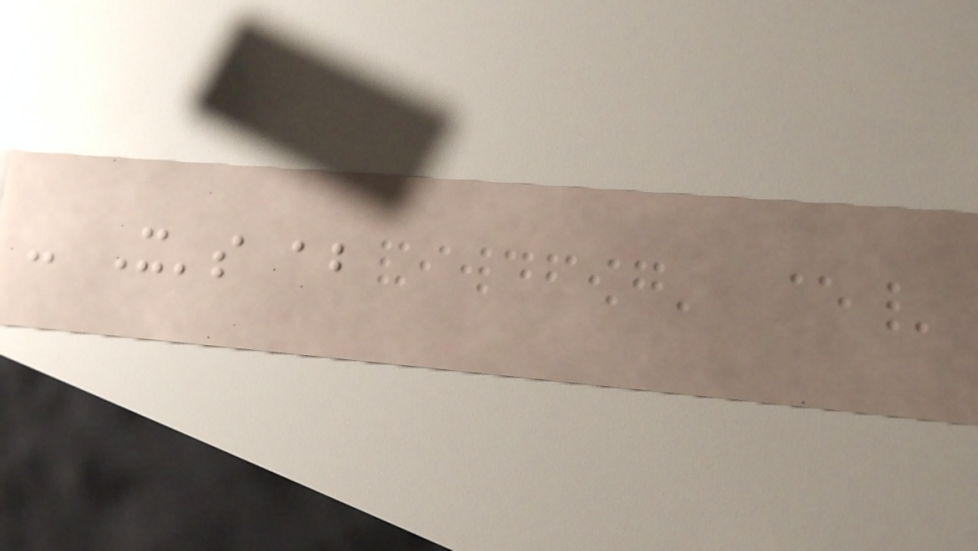- It's about
